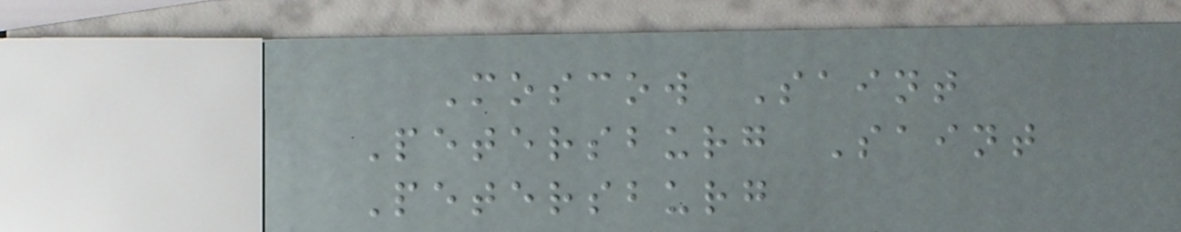Moscow Saint
Petersburg Saint
Petersburg
